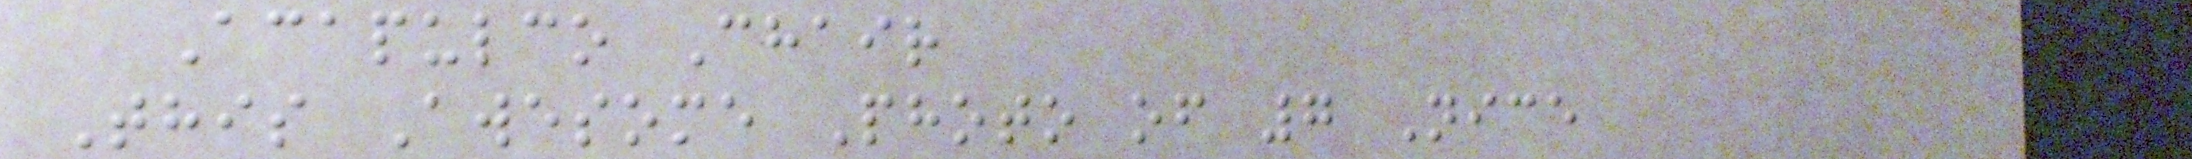Acapulco Chair
This Awesome Photo of 7 Nice
